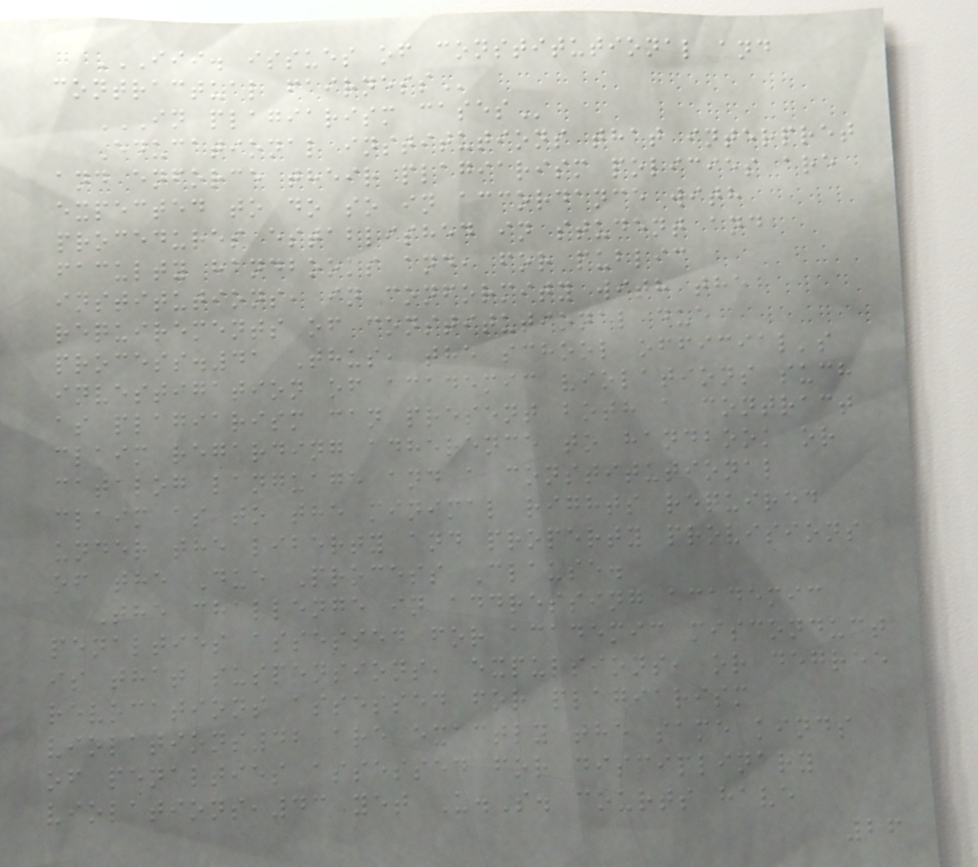III. ISSUES OF CONSTITUTIONAL AND
CONTRACTUAL FAIRNESS
IN PLAGIARISM CASES
Educational institutions that interpret
and enforce their plagiarism policies are
expected to do so in accordance with
procedures established in student and
faculty handbooks and, for public
institutions, in conformity with the
requirements of constitutional due
process.41 Thus, the school official's
investigation of academic violations such
as plagiarism can present both a contract
claim regarding adherence to handbook or
catalog language and a constitutional
claim as to the minimal rights required
under the liberty and property provisions
of the Due Process Clause.
The challenge in addressing academic
penalties assessed for academic misconduct
is that suspensions, expulsions, or degree
revocations assessed for plagiarism
violations42 are exactly the same kinds
of penalties assessed for disciplinary
violations,43 yet U.S. courts have
26
